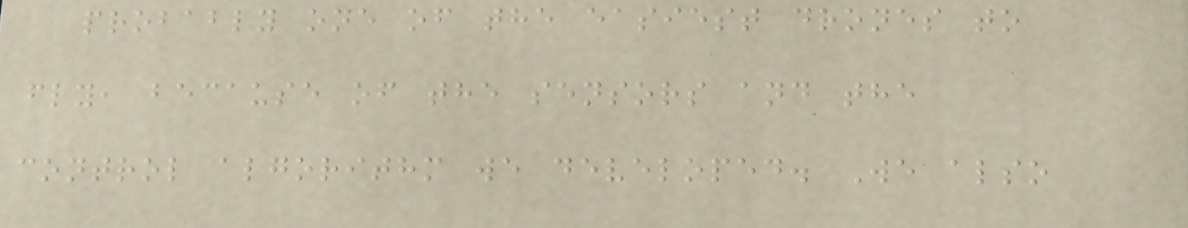probably one of the easiest drones to
fly, because of the sensors and the
control algorithm we developed. We also
